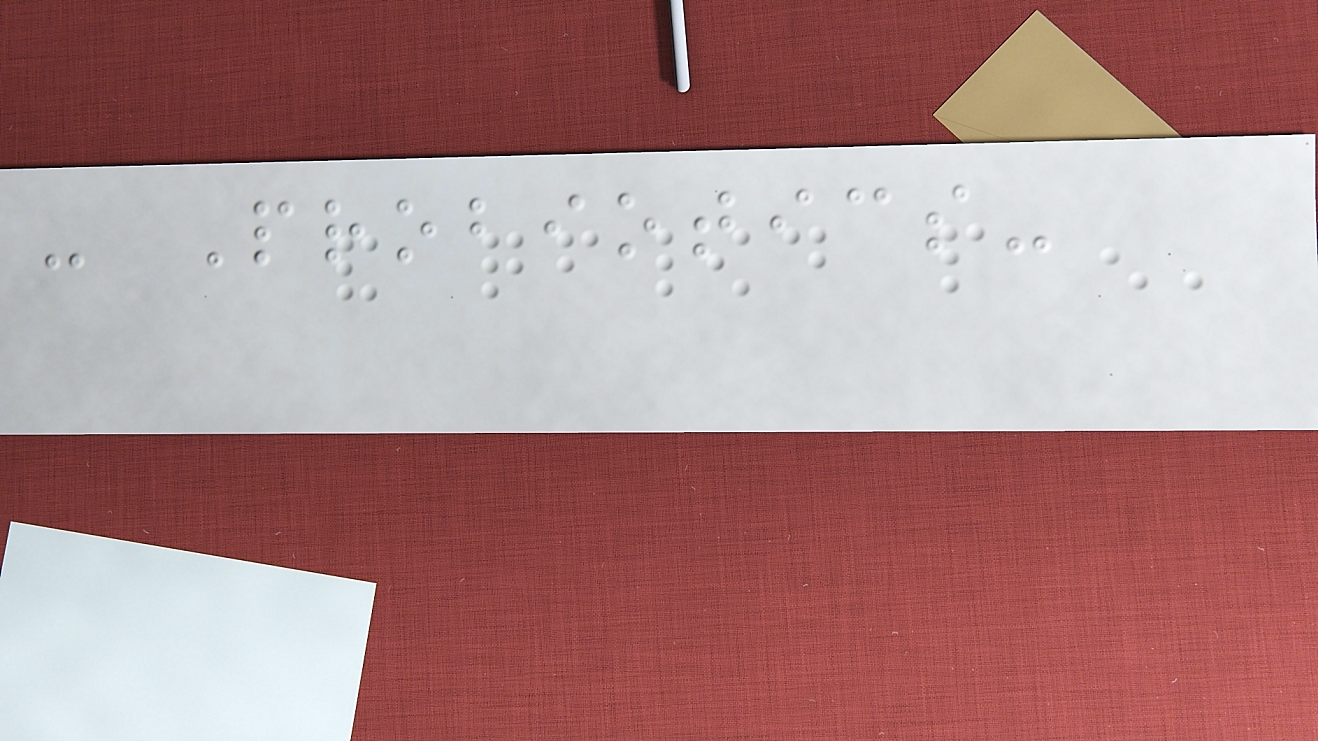- Probiotics-
